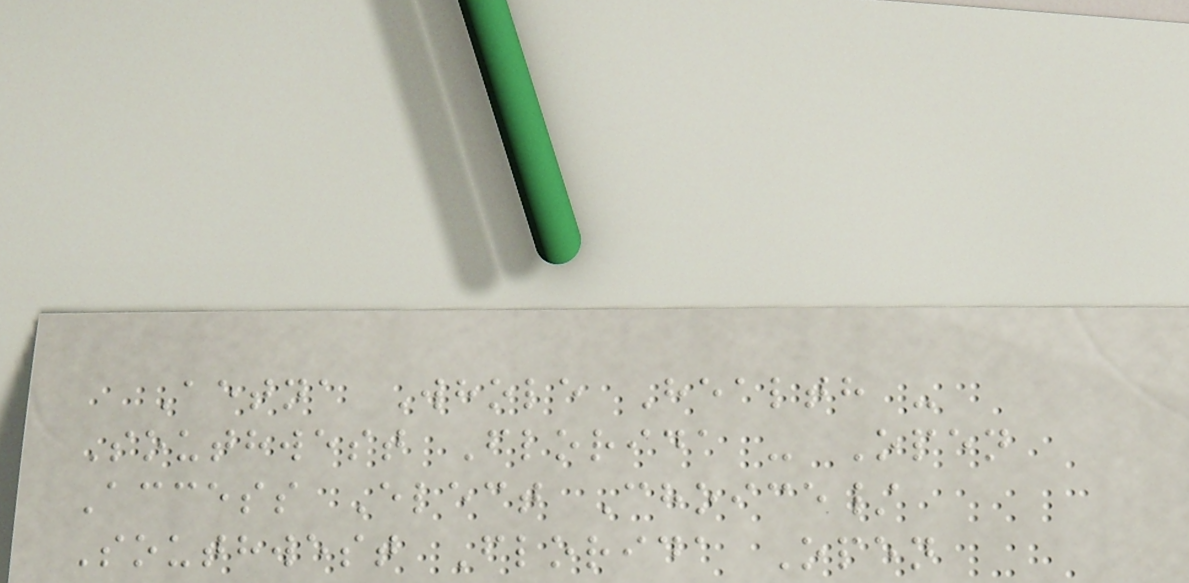Aetna Whole Health -
Southwest Florida - Open
Access Elect Choice/
Southwest Florida Open
